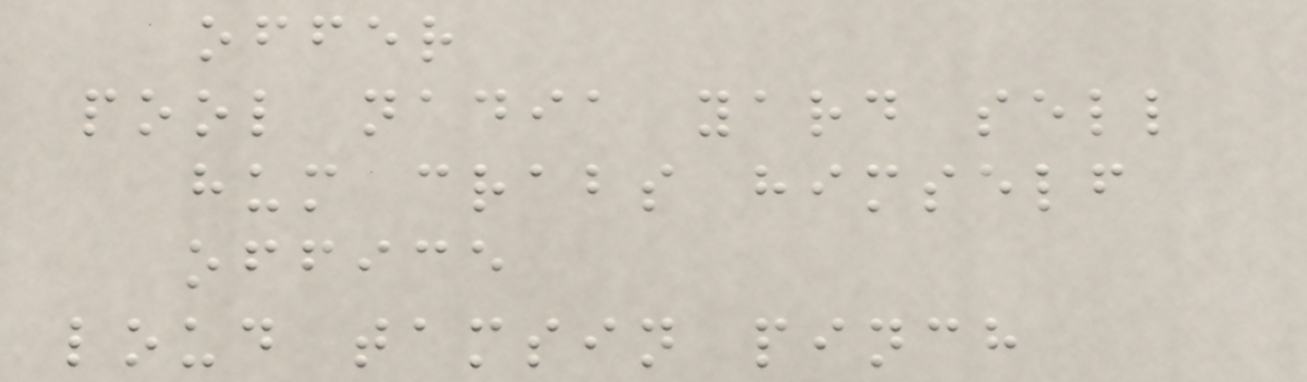offer
pool nadia yard sell
hum crabs himself
office
loud tamsin pinch
